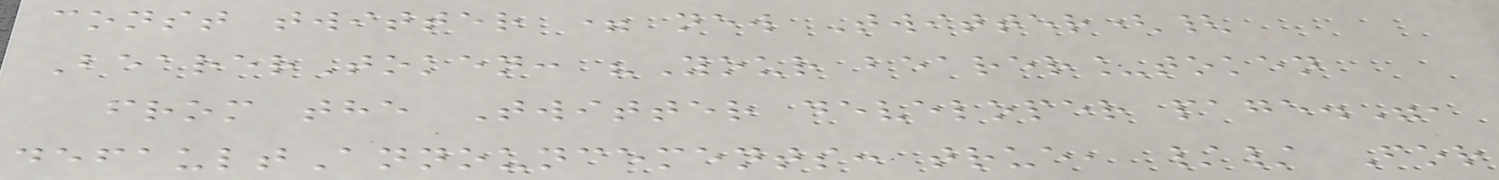const twitter = new Twitter({
BearerToken: "Your bearer_token
from the Twitter developer page.",
defaultAnnouncements: true, // For
